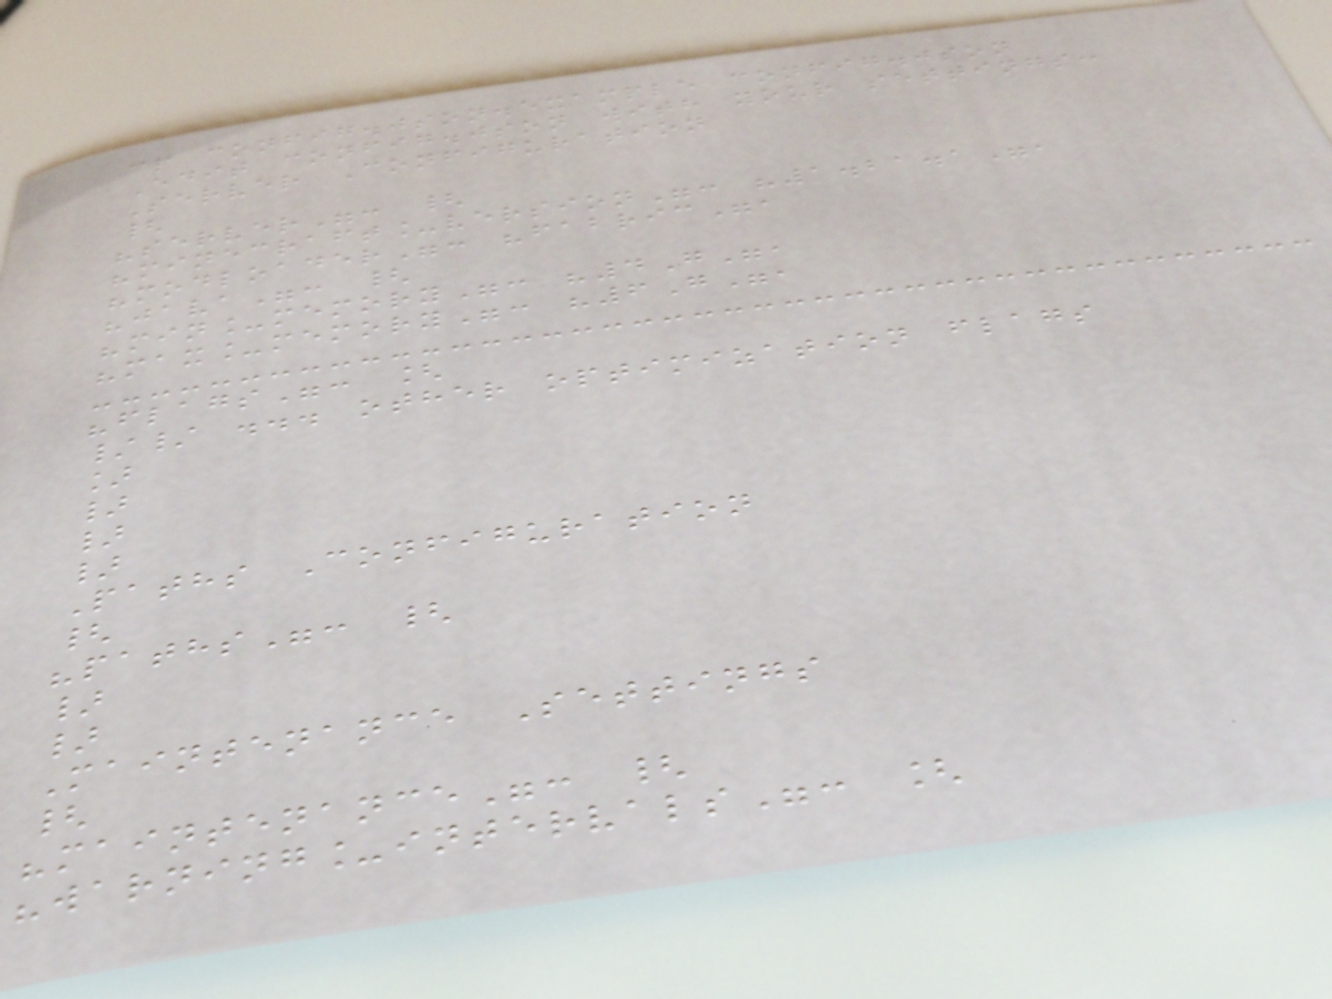cp config.json.example config.json
Edit config.json with your settings:
Server Configuration
{
"server": {
"minecraft_version": "1.21.1",
"modloader": "fabric",
"java": {
"min_memory": "4G",
"max_memory": "6G",
"flags": [
// ... other optimization flags
]
}
}
}
Paths Configuration
{
"paths": {
}
}
Maintenance Settings
{
"maintenance": {
"warning_intervals": [
